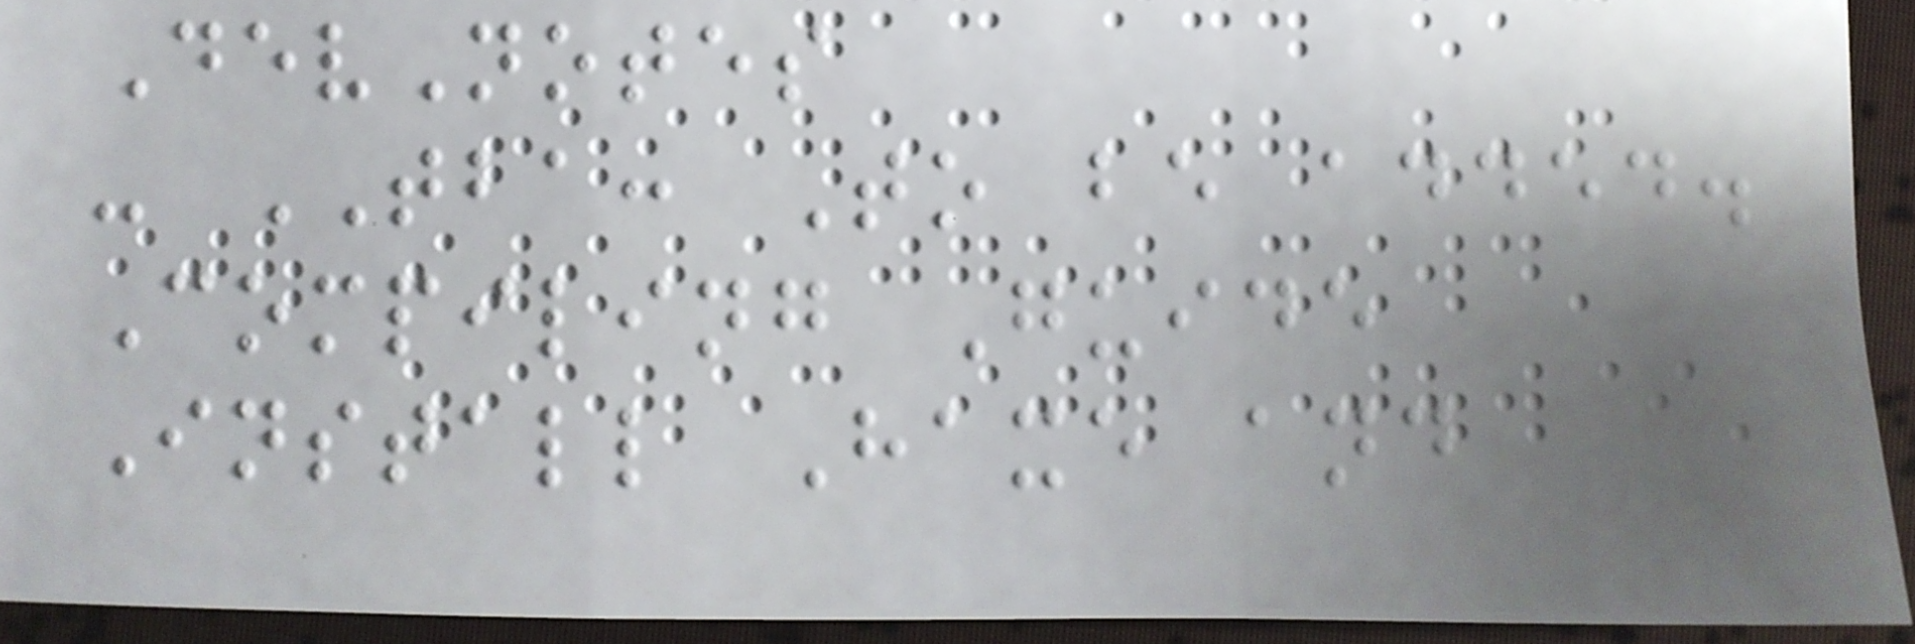DevNotes
- TBA: To be added.
Compiling Guide
Install Haxe and
